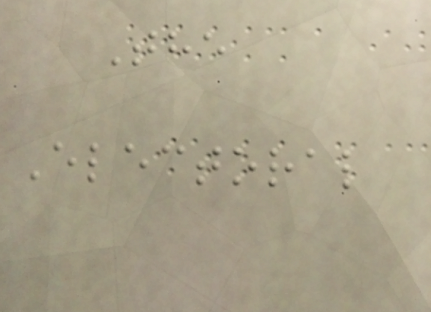The
Electoral
